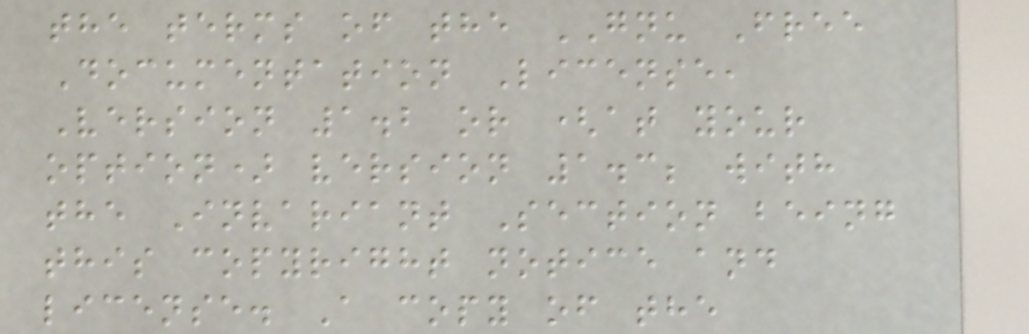the terms of the GNU Free
Documentation License,
Version 1.2 or (at your
option) version 1.3; with
the Invariant Section being
this copyright notice and
license. A copy of the
